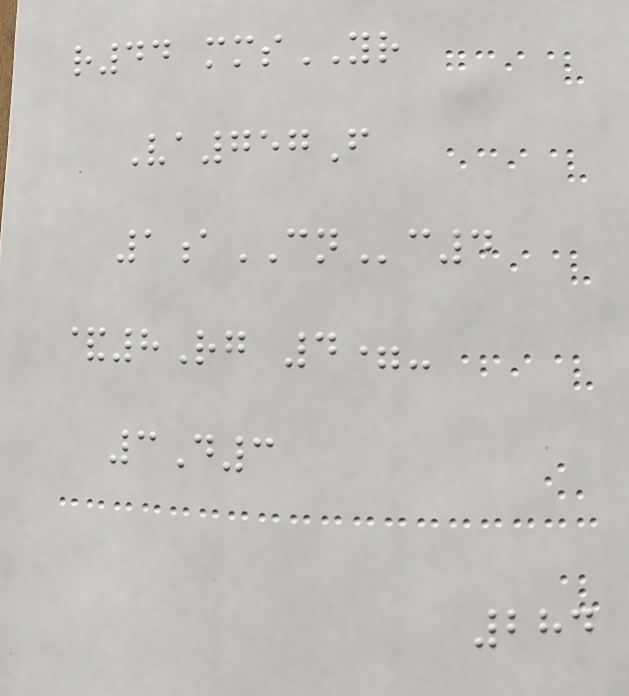r44 mmsYR
Va757F
1aCNc4
&8Rg 4=-
3D3
284
